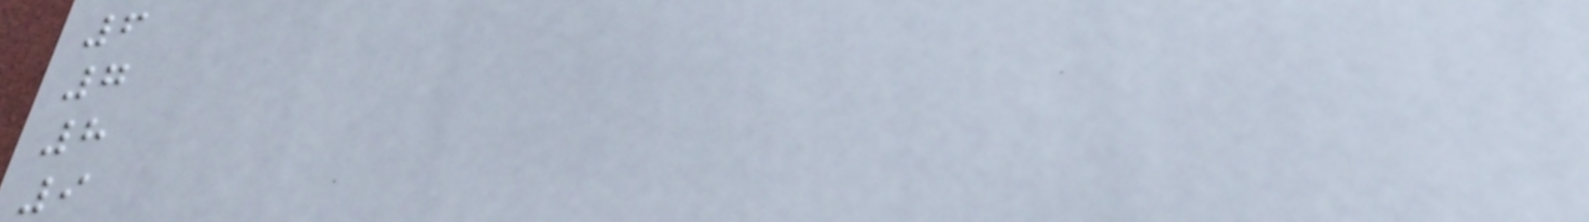6
7
8
9
